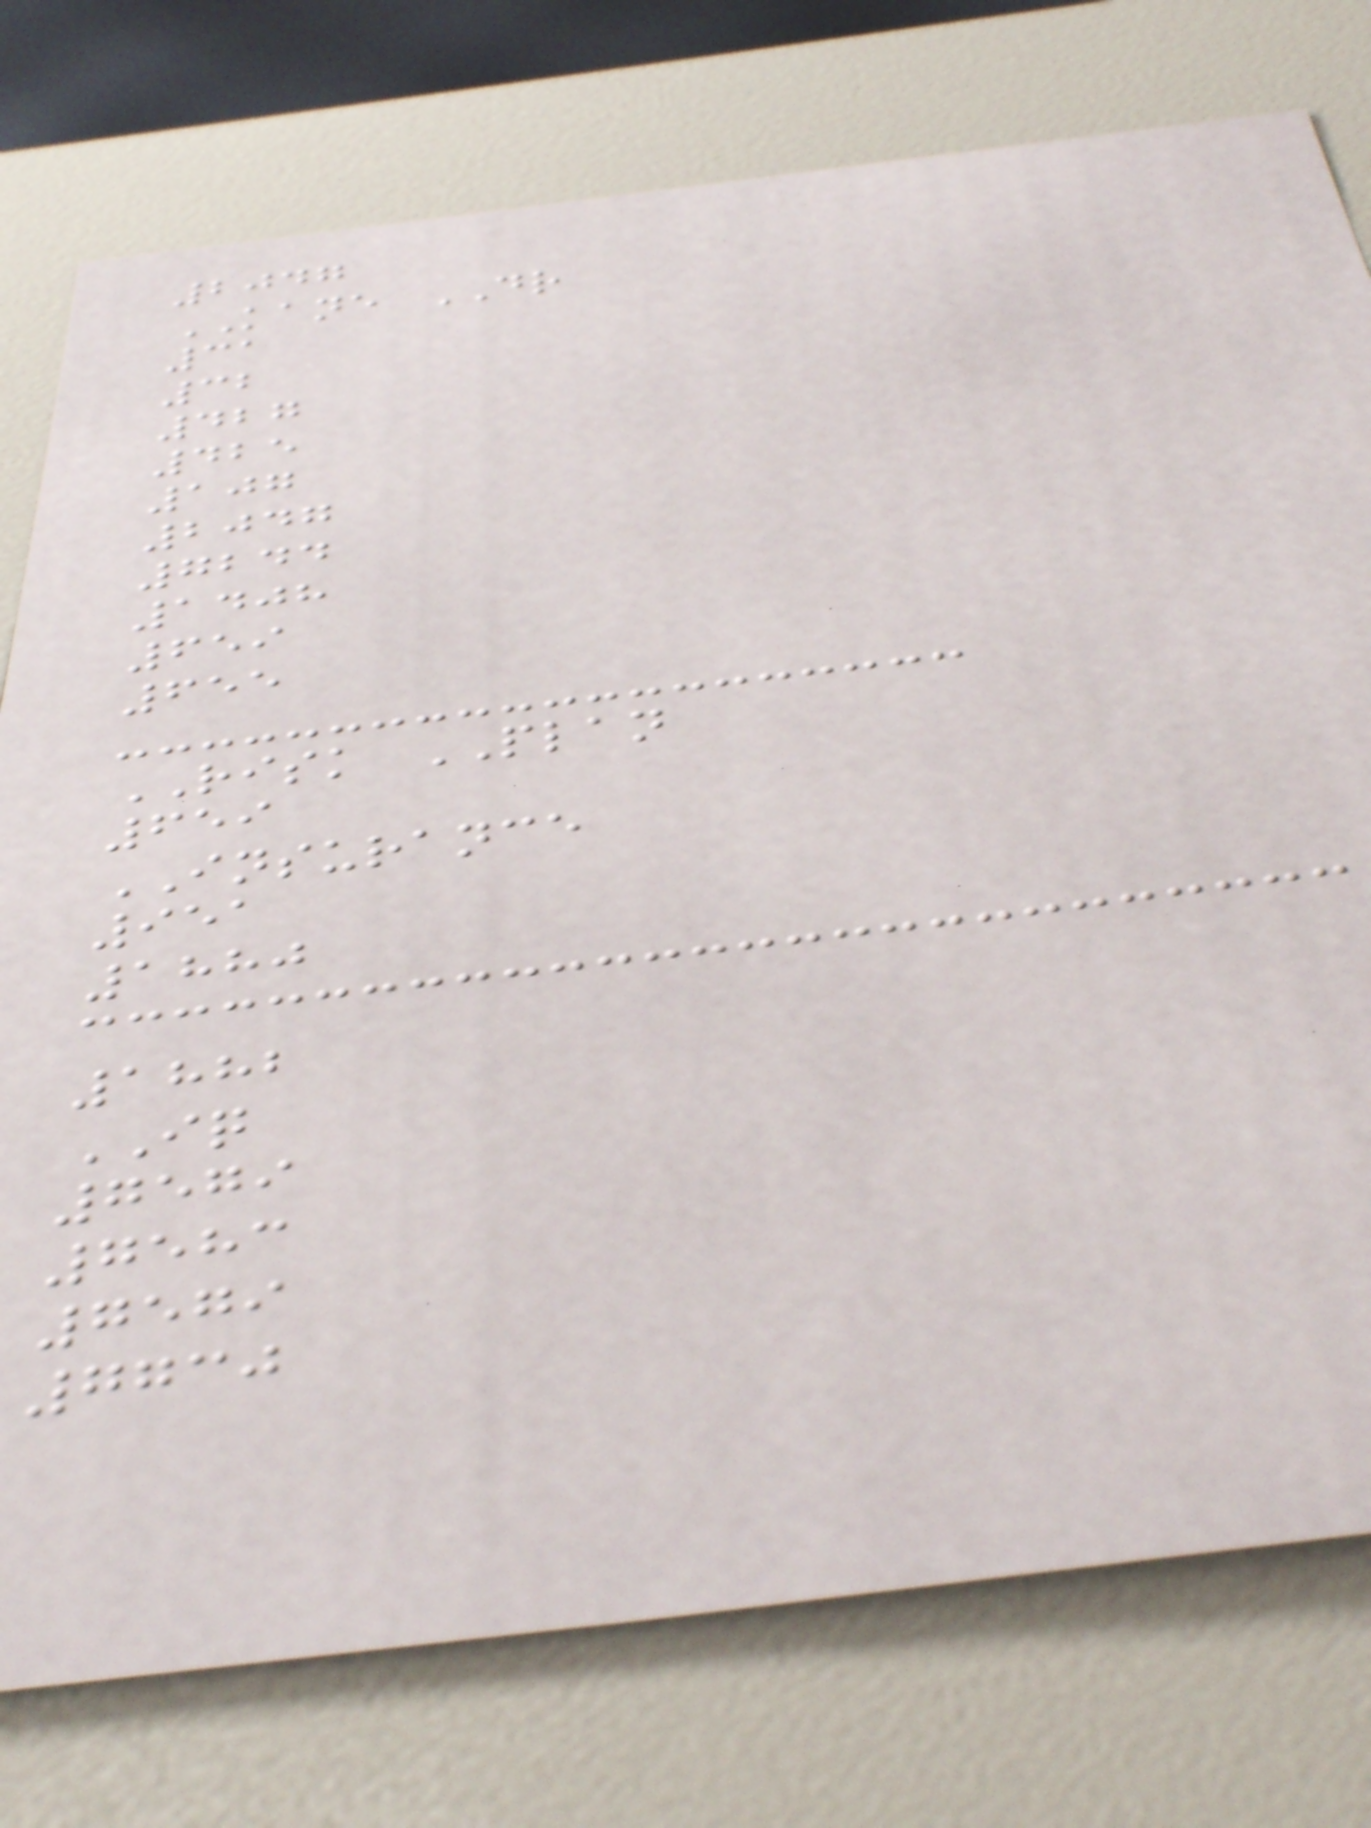2047
KANE DR
31
32
427
425
107
2047
7244
1408
659
655
RISK PLAN
659
INSURANCE
951
1880
1882
IQ
7579
7583
7579
7730
